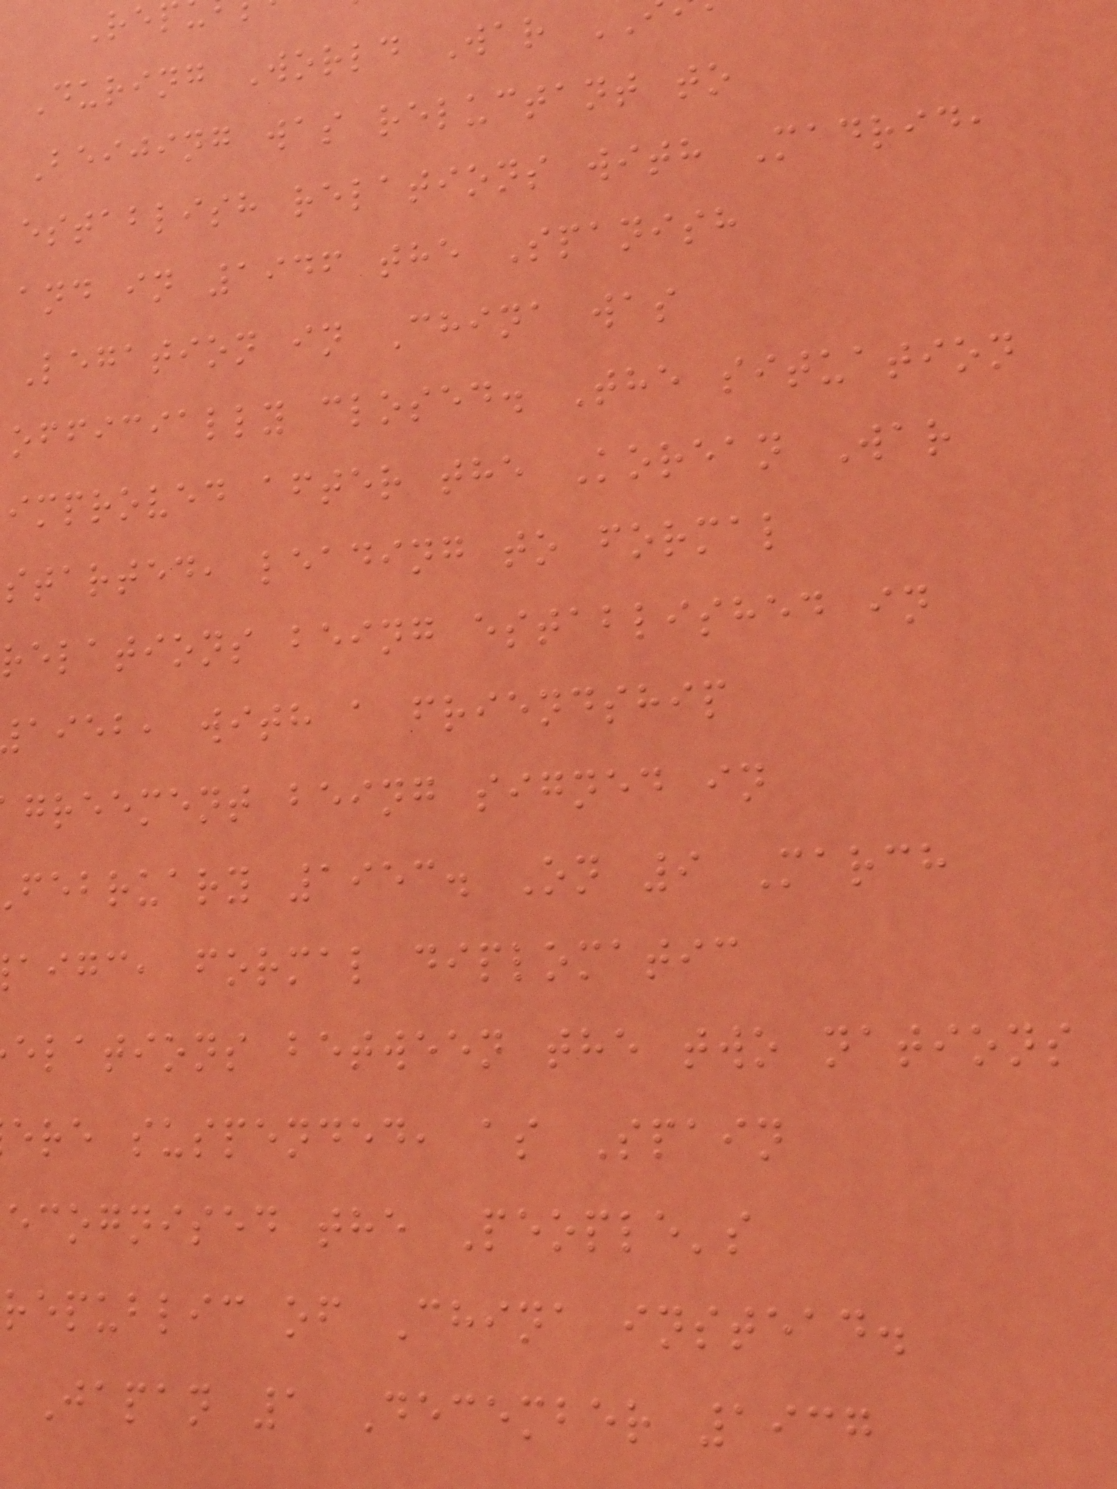During World War
Beijing was reluctant to
establish relations with Madrid,
and in 1946 the Spanish
Legation in China was
officially closed. The situation
improved after the Korean War
started, leading to formal
relations being established in
aieb, with a friendship
greement being signed in
february 1953. On 9 March
aigc, formal diplomatic
elations between the two nations
ere suspended, as Spain
ecognised the People's
republic of China instead.
Japan 1 December 1937
